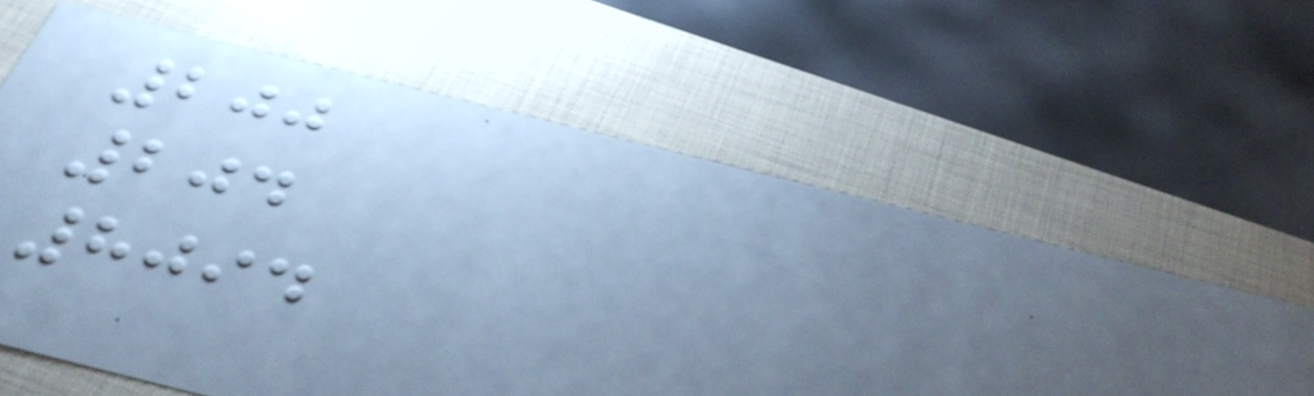200
204
8094
